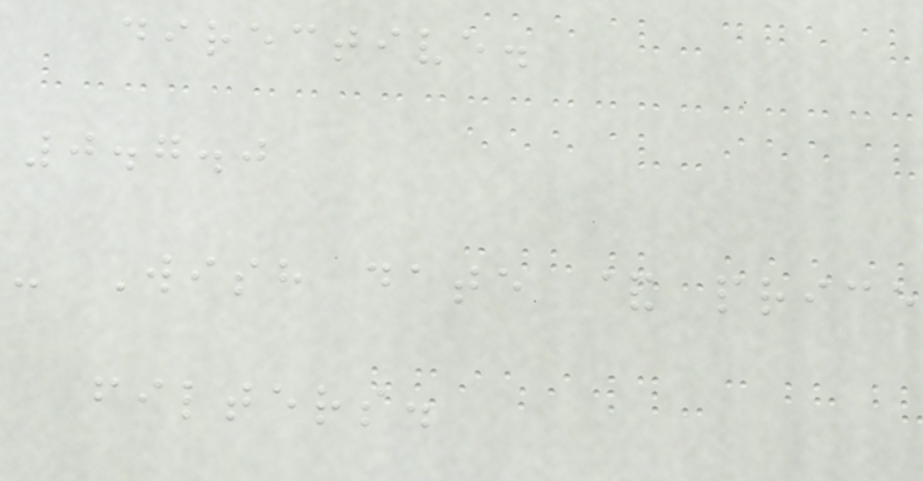directive.
0.7.0
- Wish date & price
filters.
